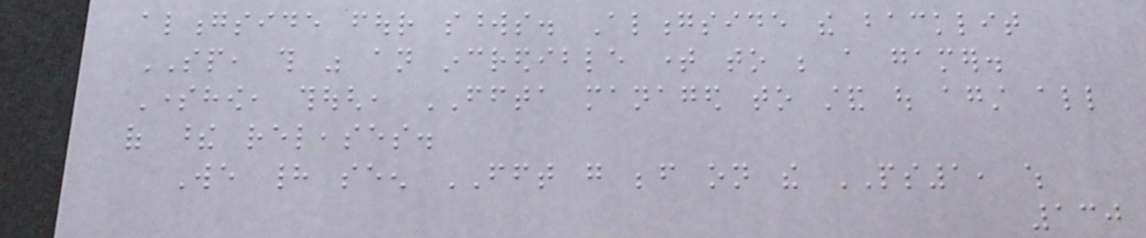alongside four swords. Alongside the backlit
SP, this was an incredible time to be a gamer.
Somehow, though, FFTA managed to stand out against all
of these releases.
We had seen FFT go before on the PS1, which
130
